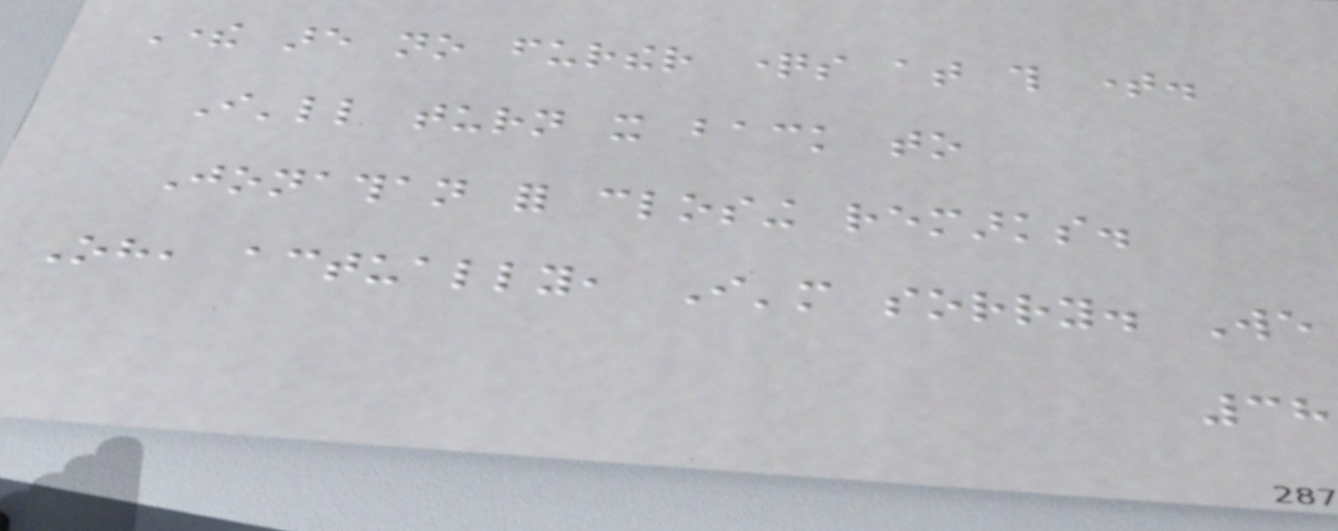There are no further questions at this time.
I'll turn it back to
Jonathan for closing remarks.
Oh, actually, I'm sorry. We
38
